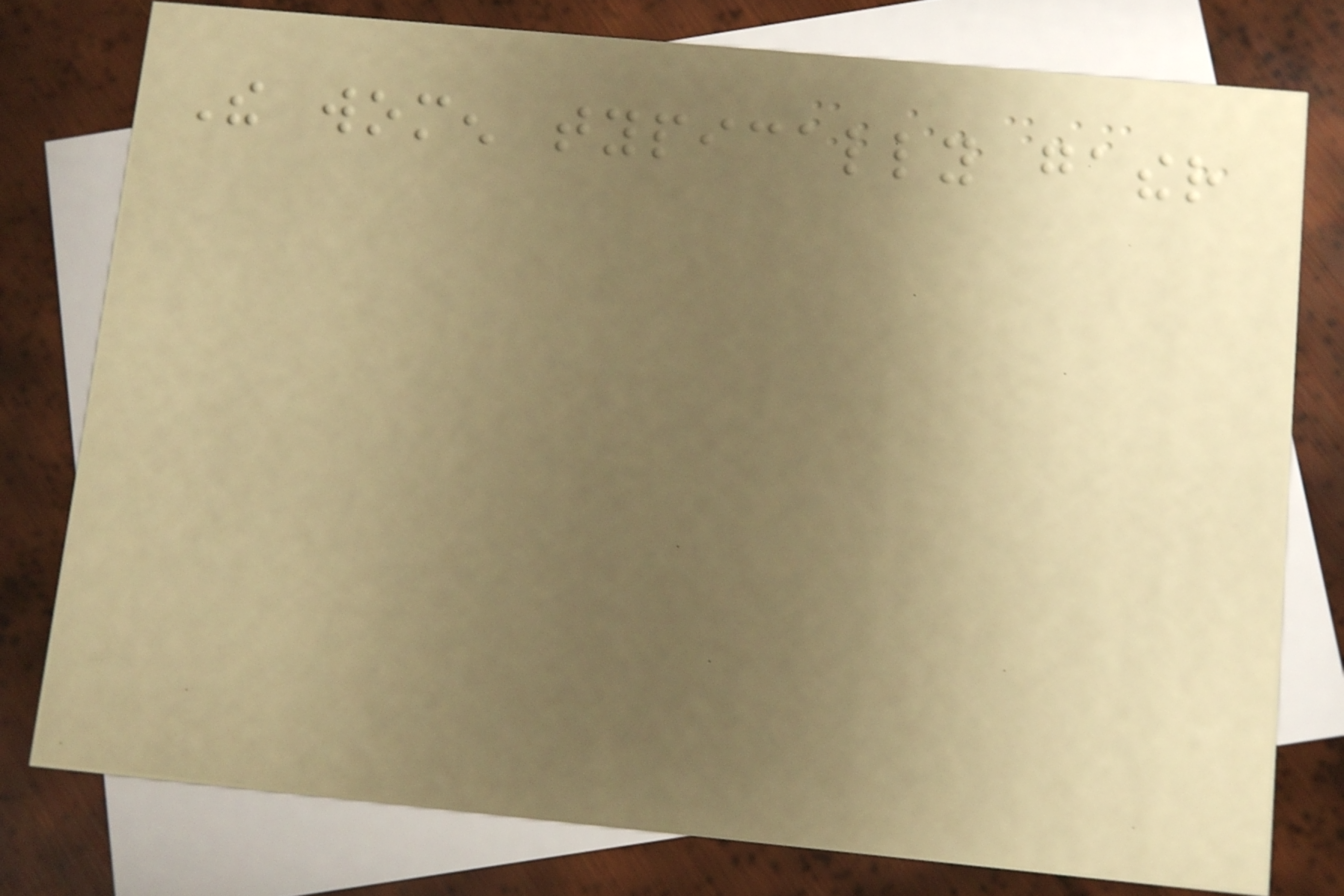The women typically gather
